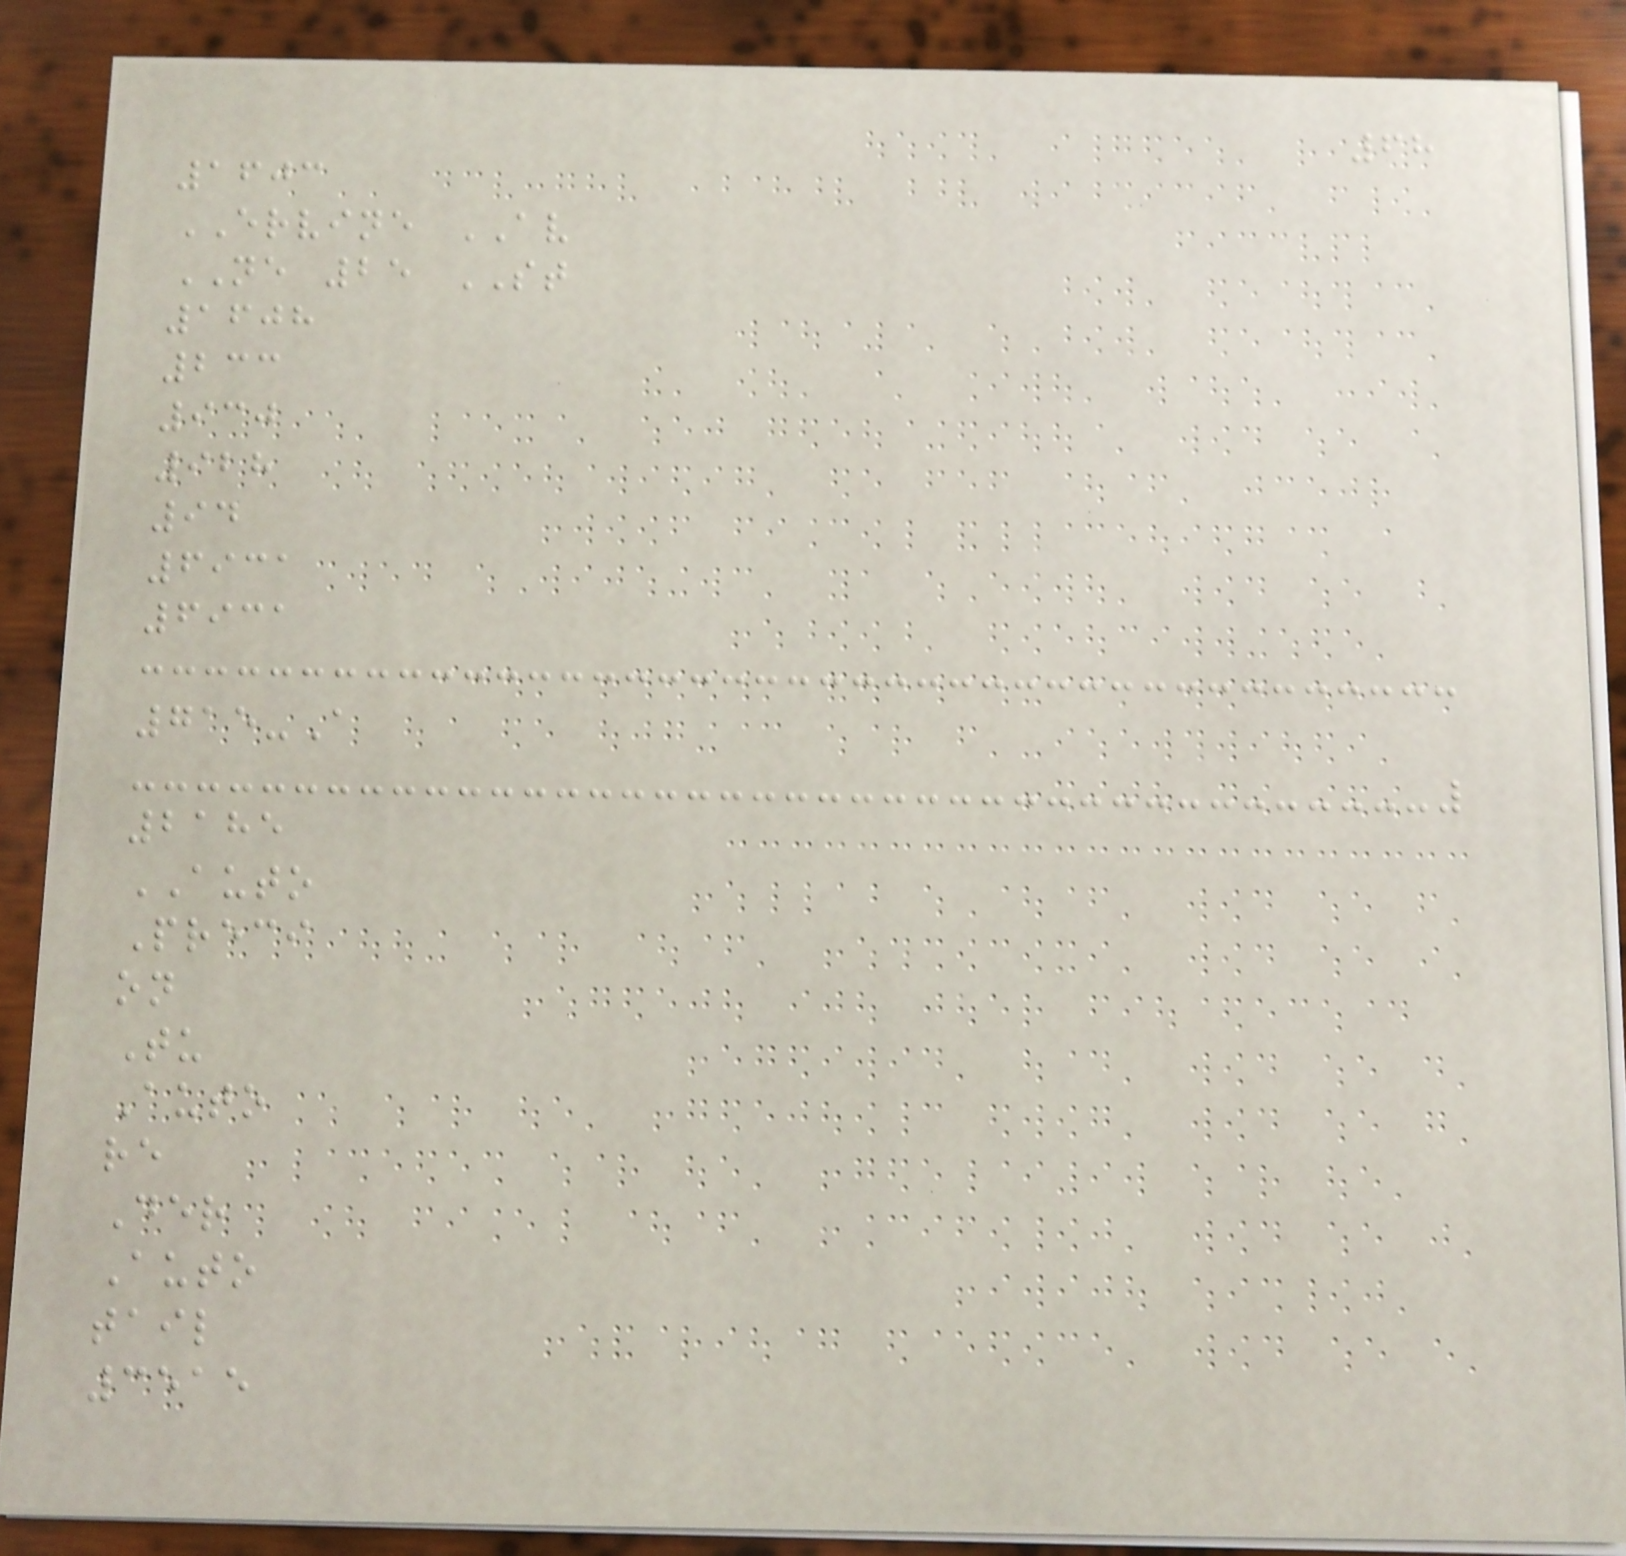68
1603
ERVINE AV
NE 25 ST
1608
233
930
928
94
6931
6931
715-A
2185
AUTO
Preci
on
Tu
Auto
re
Der
Auto
tail
3515
